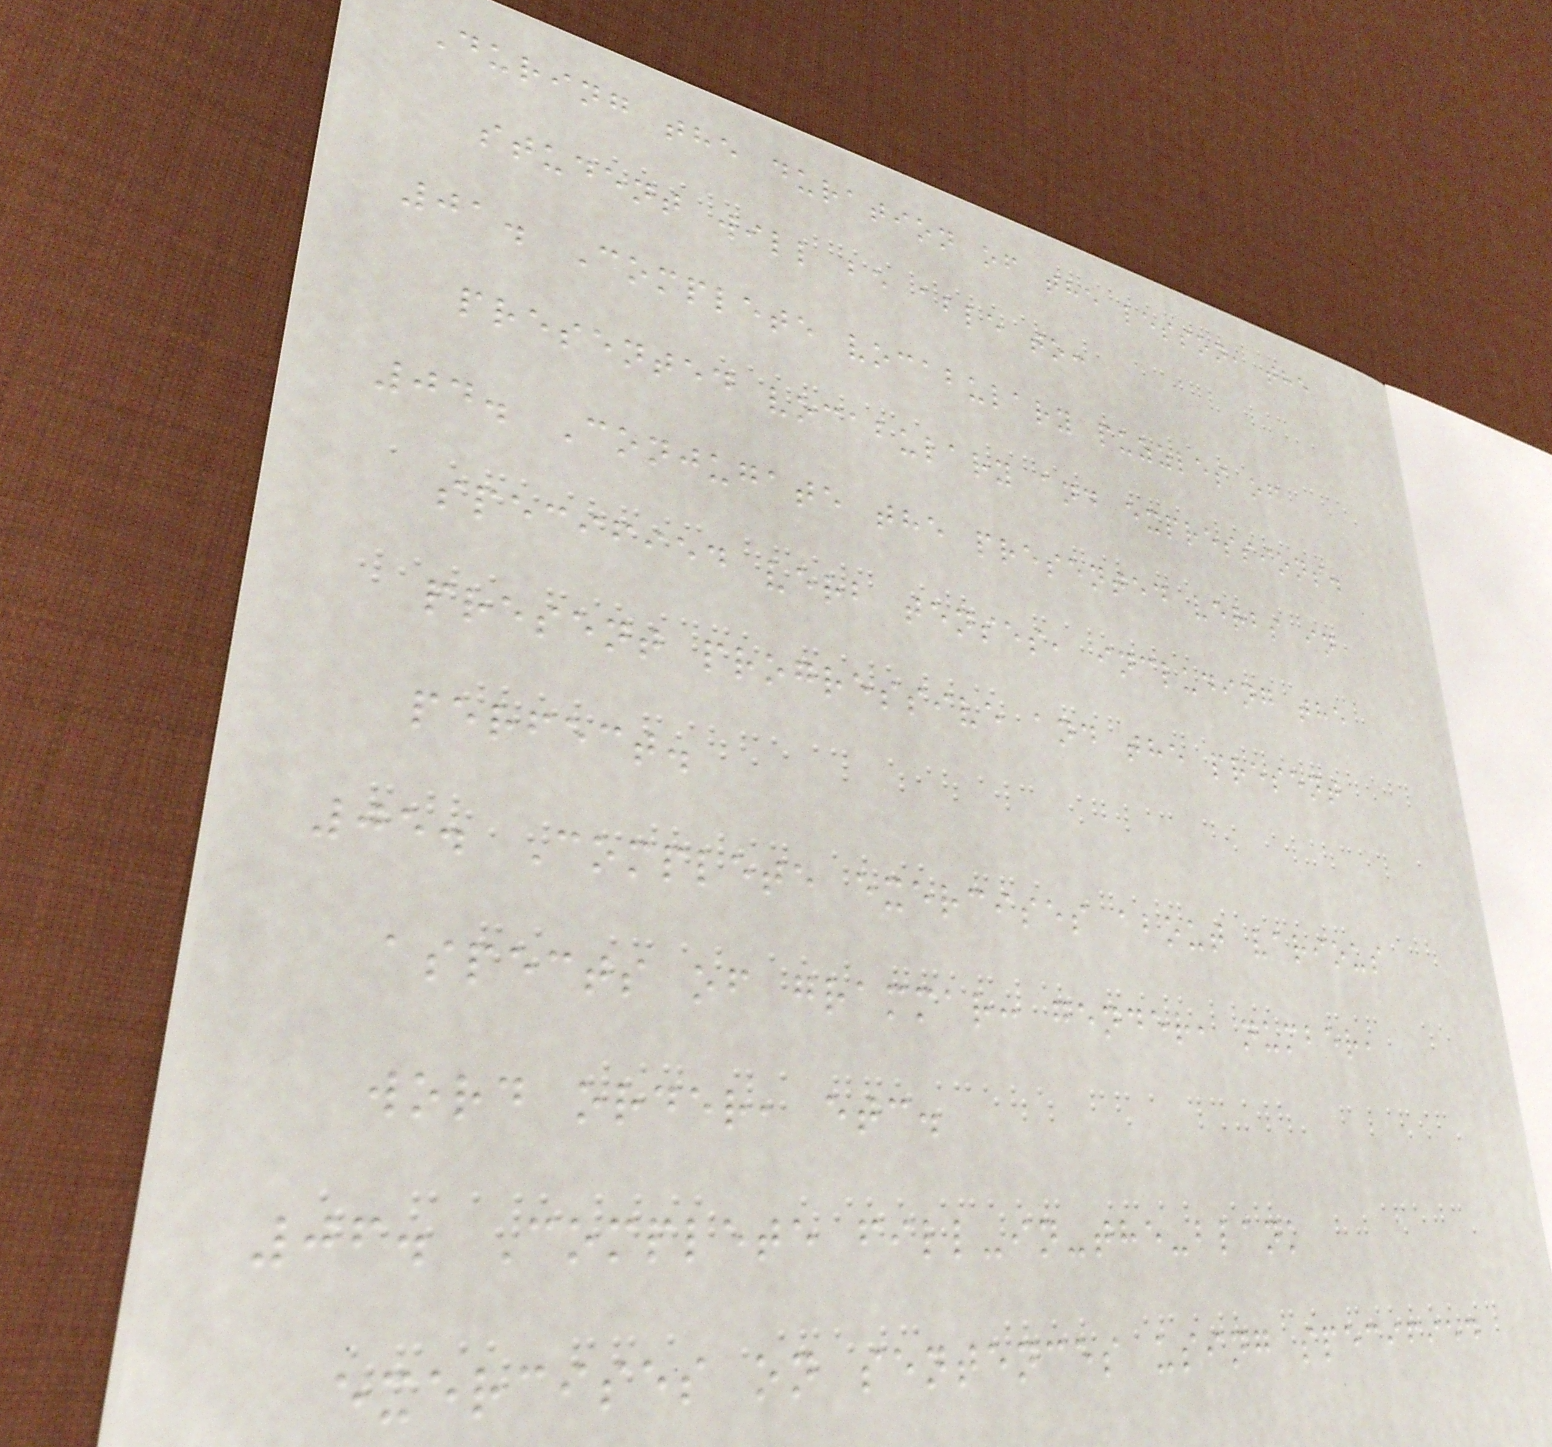During the duration of the lesson, the
student will be able to:
01. Complete vocabulary puzzles of
presented vocabulary and expressions.
04. Conjugate the presented verbs in
specified verb tenses, including the
present progressive and the present
perfect.
05. Complete exercises about various
aspects of grammar: gender, number,
word order, etc.
06. Complete fill-in-the-blank
exercises on sentences using specified
